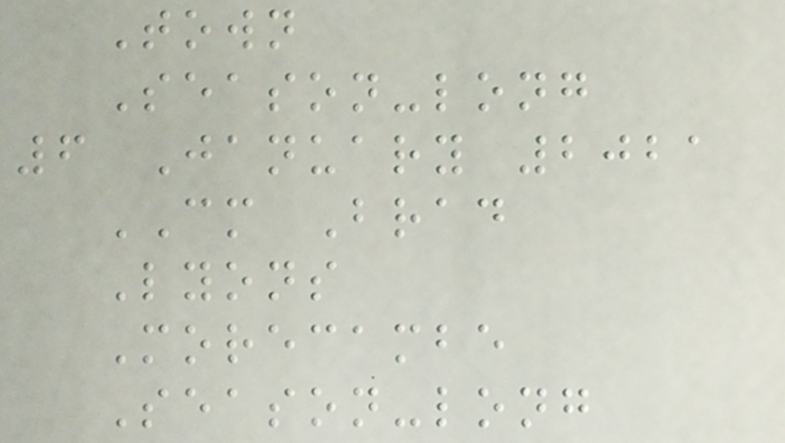Town
Season-long
6 January 2021
CM Brad
Lyons
Morecambe
Season-long
